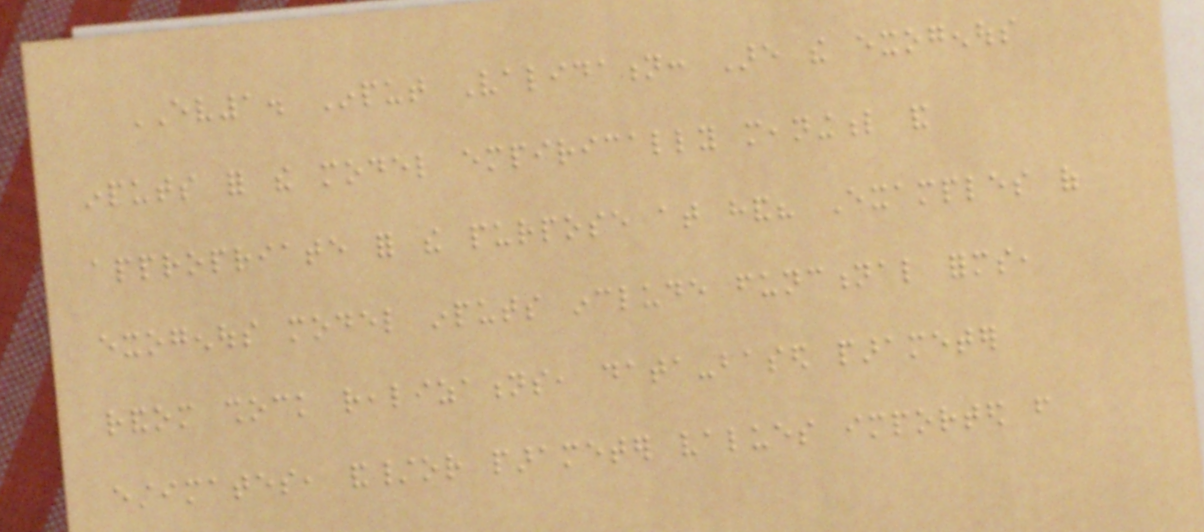EV1. Input Validation: Are the exogenous
inputs for the model empirically meaningful and
appropriate for the purpose at hand? Examples of
exogenous model inputs include functional forms,
random shock realizations, data-based parameter
estimates, and/or parameter values imported from
